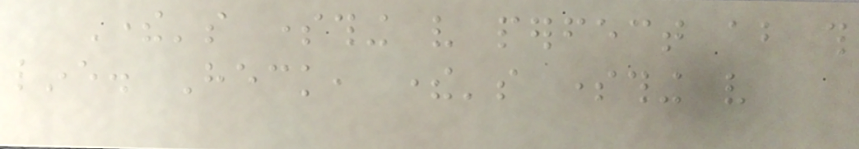There's something very perfect about this
line. Heck, there's something very
